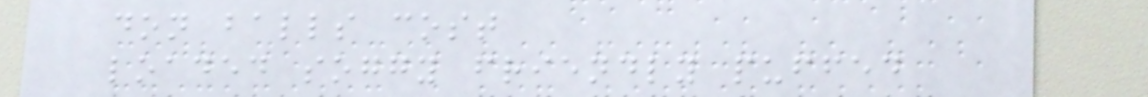don balls cost
loaded soggy friendly puffed
